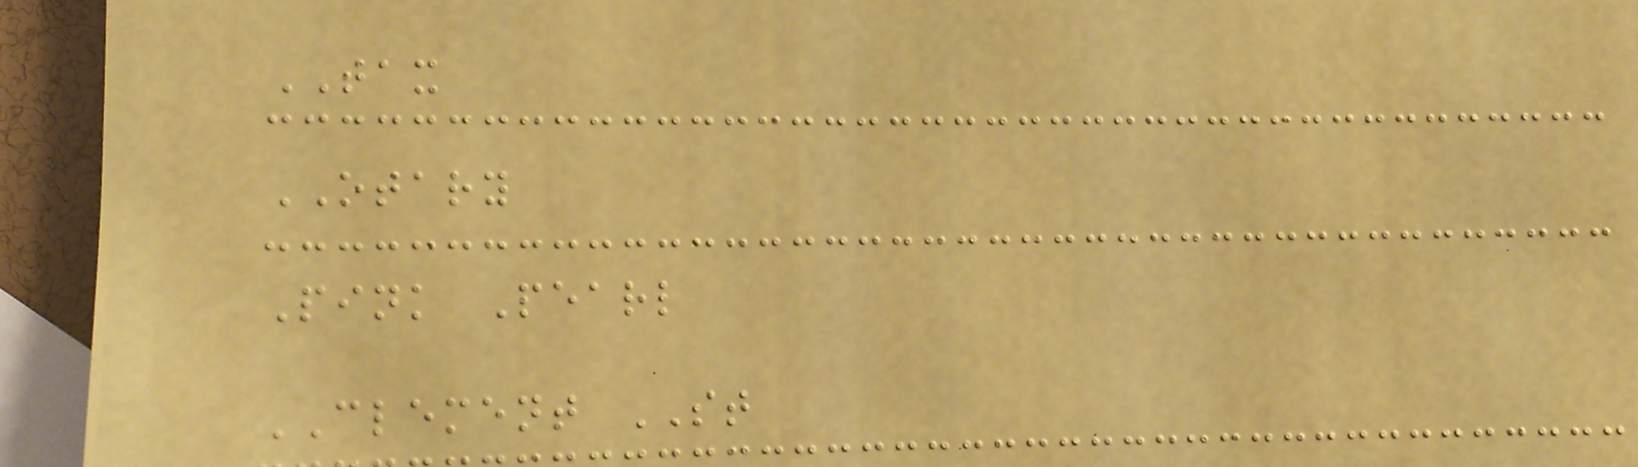TAX
OTARY
Pink Pearl
CLEMENT ST
